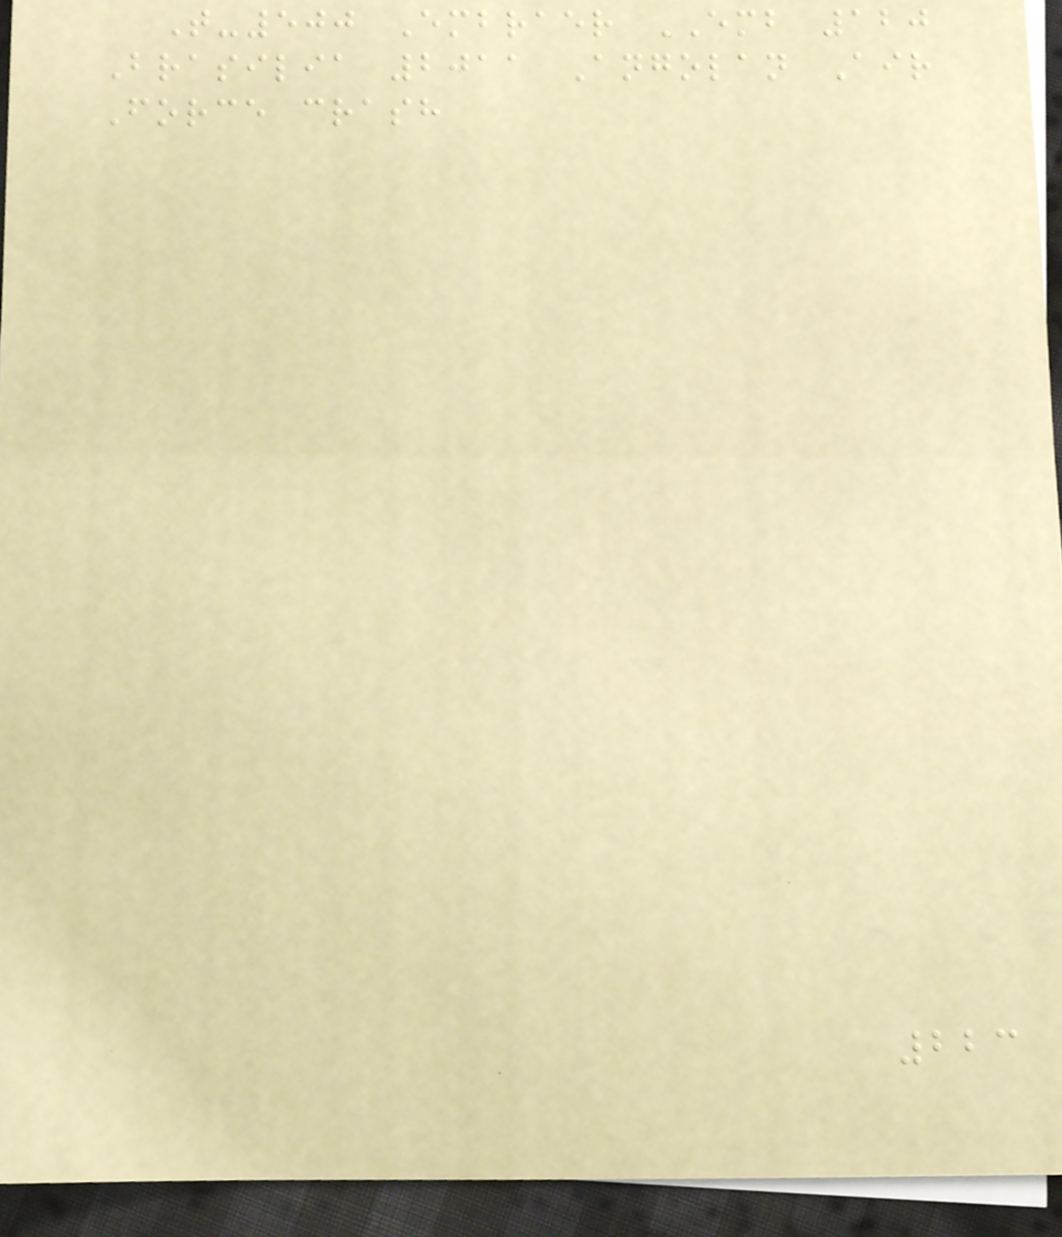T-500 Embraer EMB 120
Brasilia 2011 Angolan Air
Force crash
223
